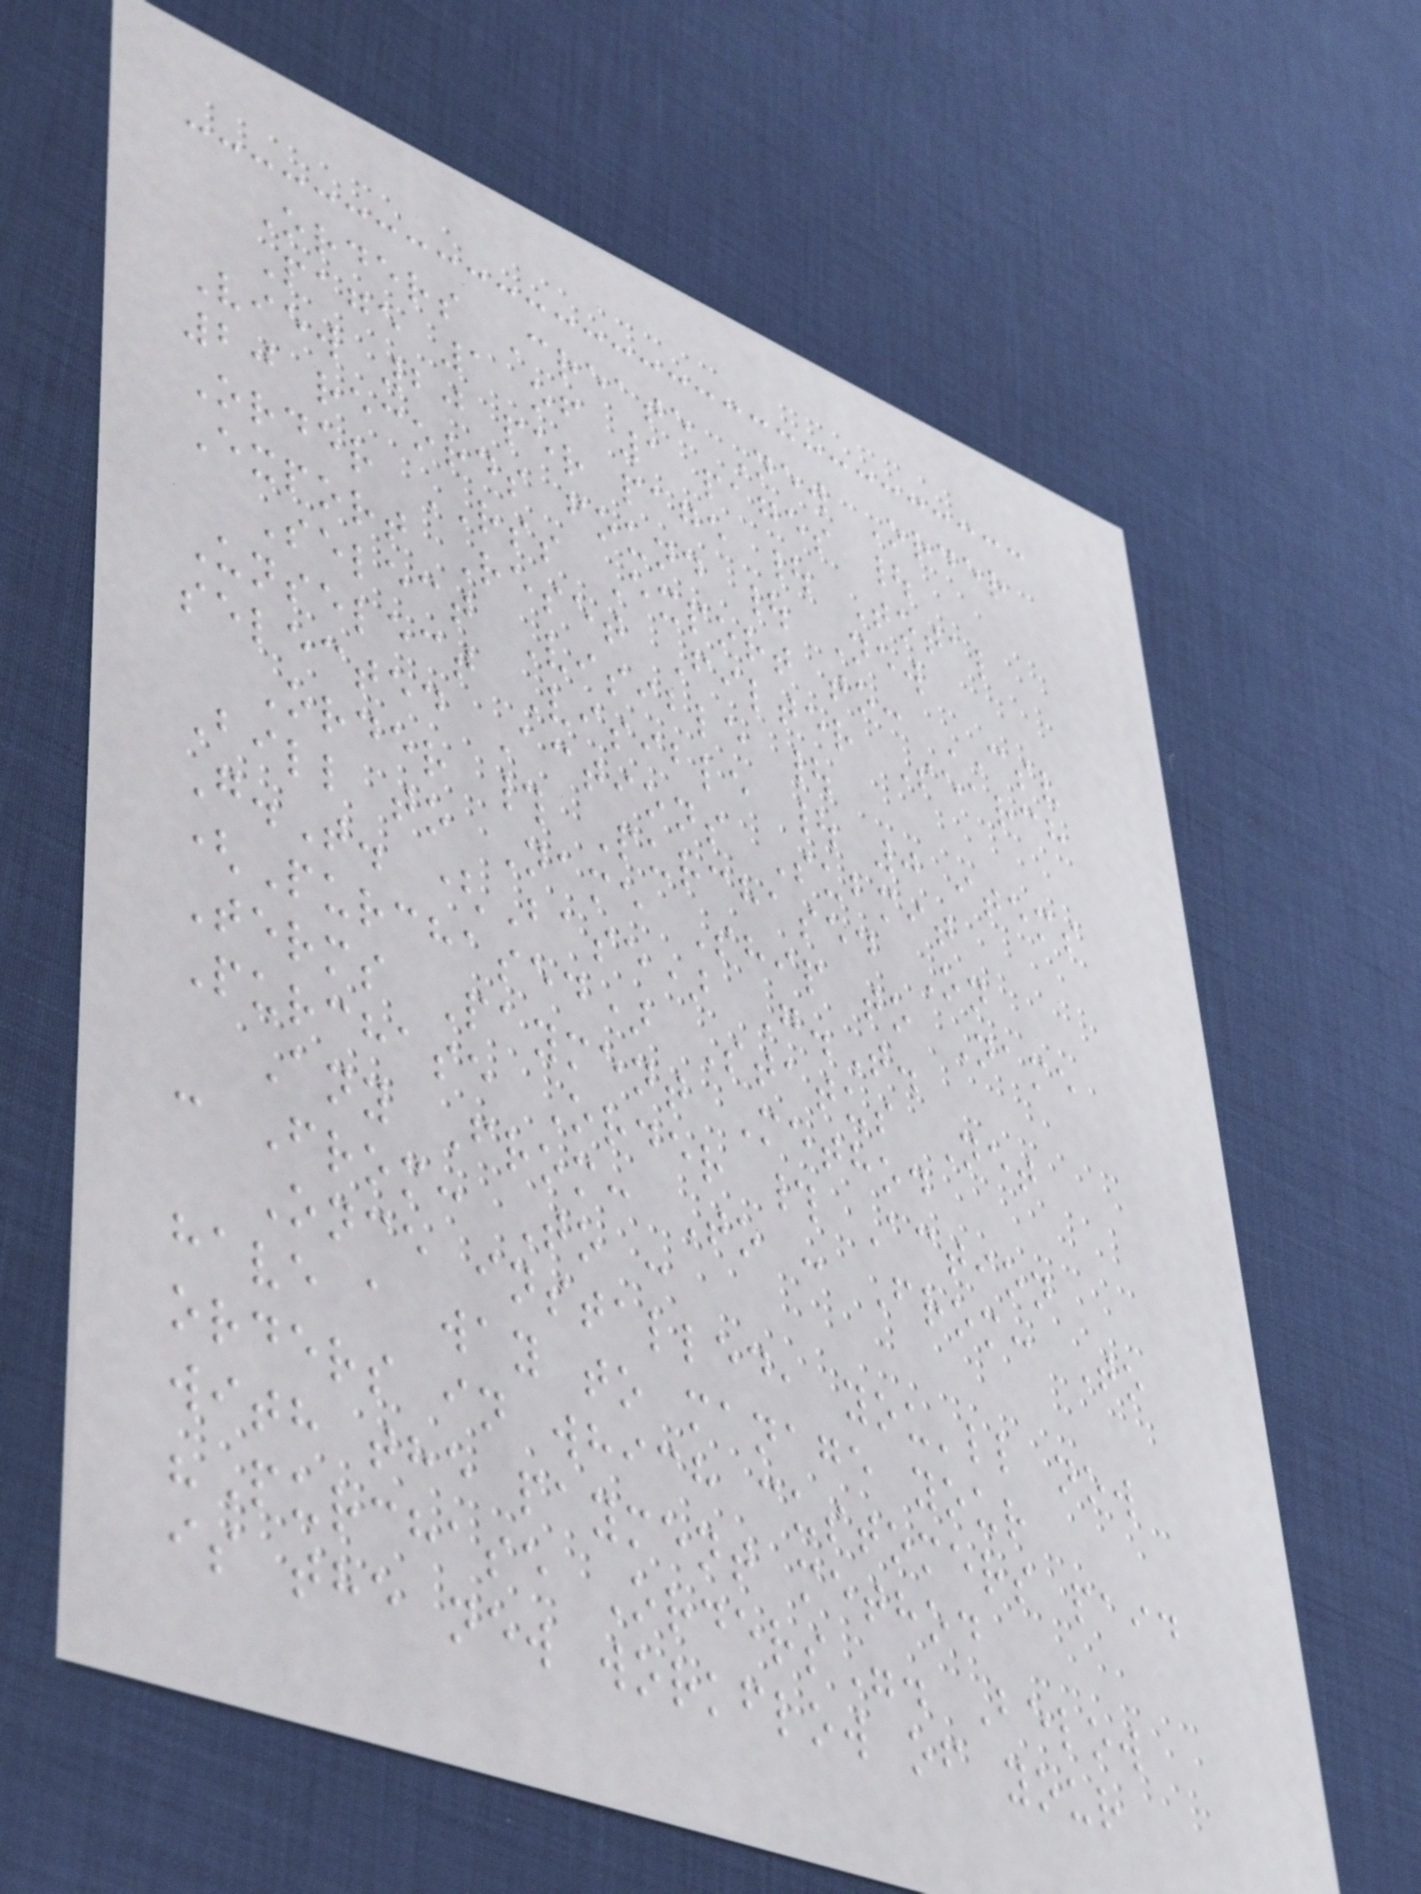Orders Create New Order
Page 1 of 1 pages |
View 20 per page | Total
20 records found | New
Order RSS Export to: CSV
Export Reset Filter Search
Select Visible |
Unselect Visible | 0 items
selected Actions Submit
Order # Purchased On
Bill to Name Ship to Name
G.T. (Base) G.T.
(Purchased) Status Net
Terms Payment Method
Purchase Order # Action
Any From: To : From: To
: From: To :
Once installed, you'll now
have a way to manage your
orders in which customers paid
with the payment method
"Purchase Orders". Below
is the new workflow of your
